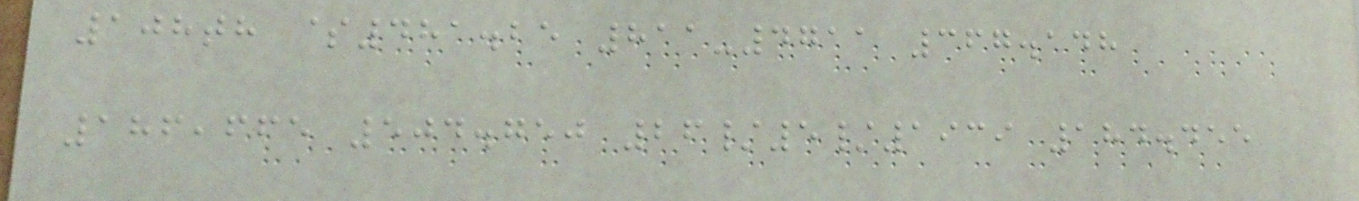108th $481.25 811-4711 367.148
186,665 504.750 26/5/1939 184.455
